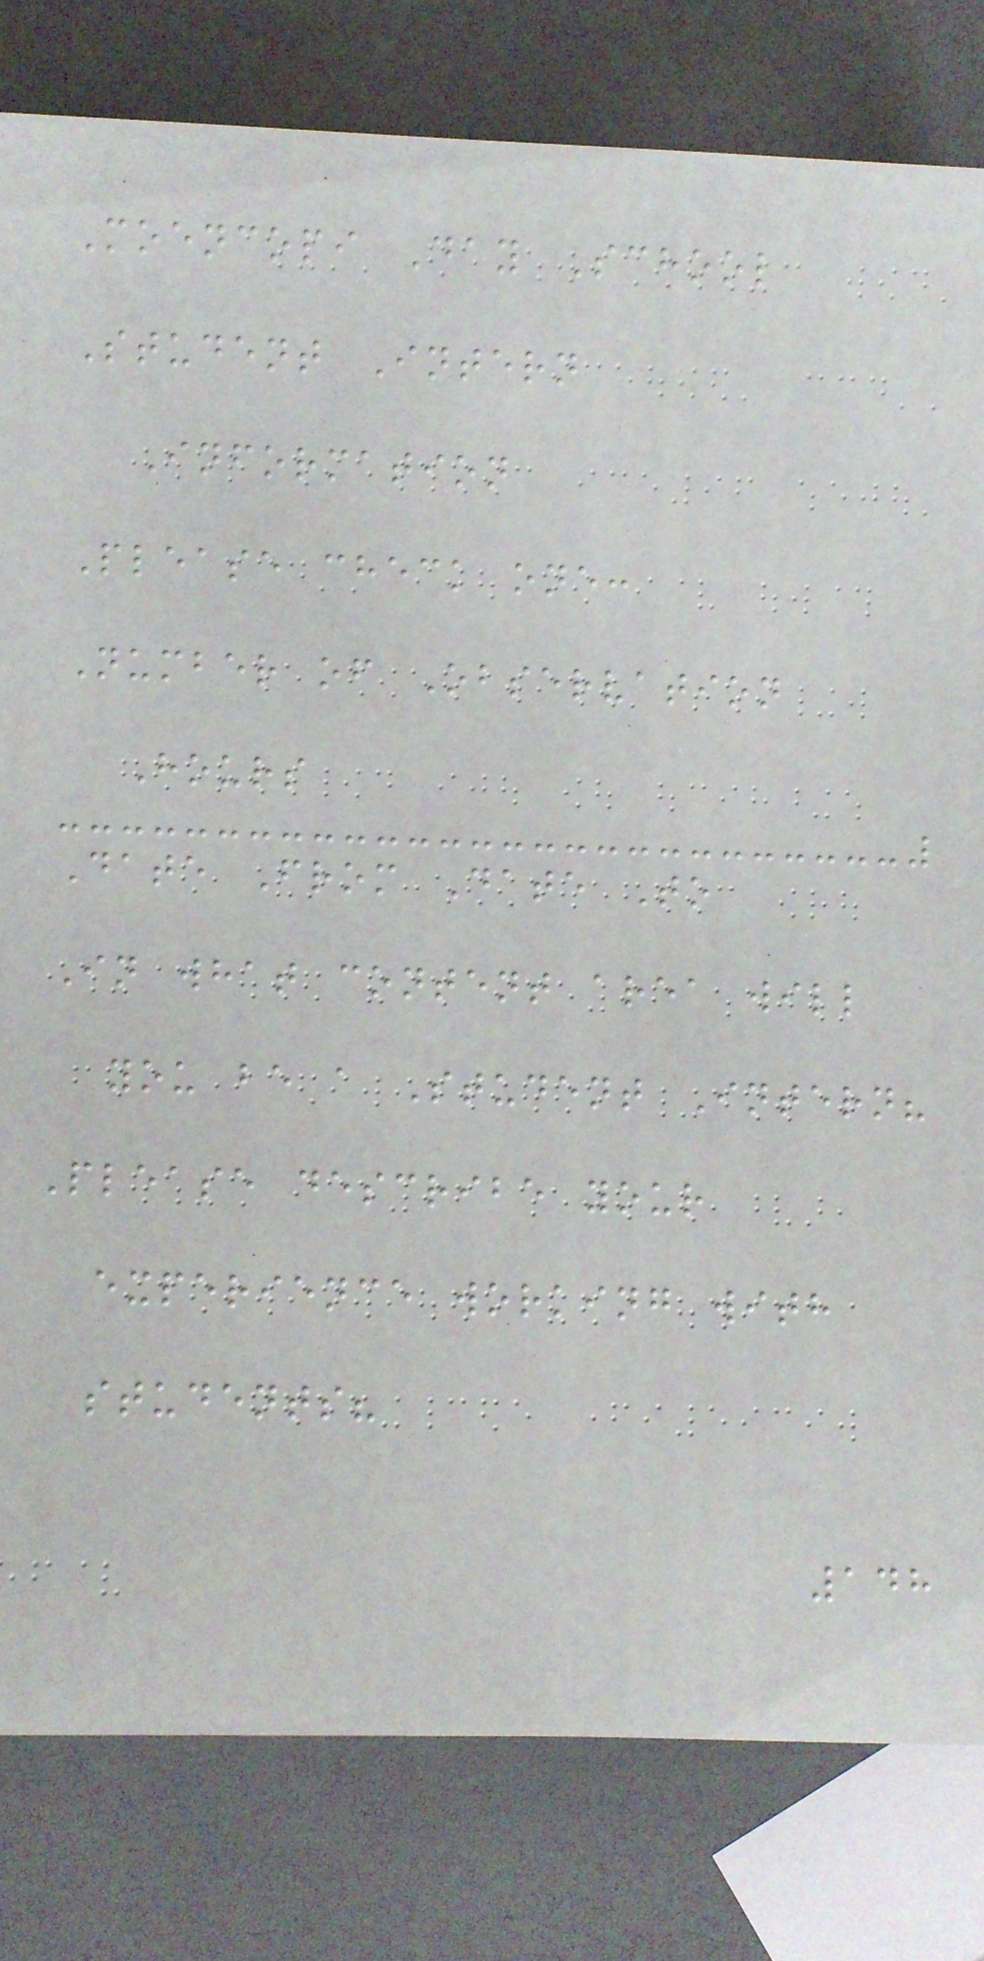Moencopi Day School
Student Intern
Information
Please check one:
Number of Observation
Hours
Date From Date To
In what content area will
you be a Student Intern?
Please describe your
experience working with
students?
148
